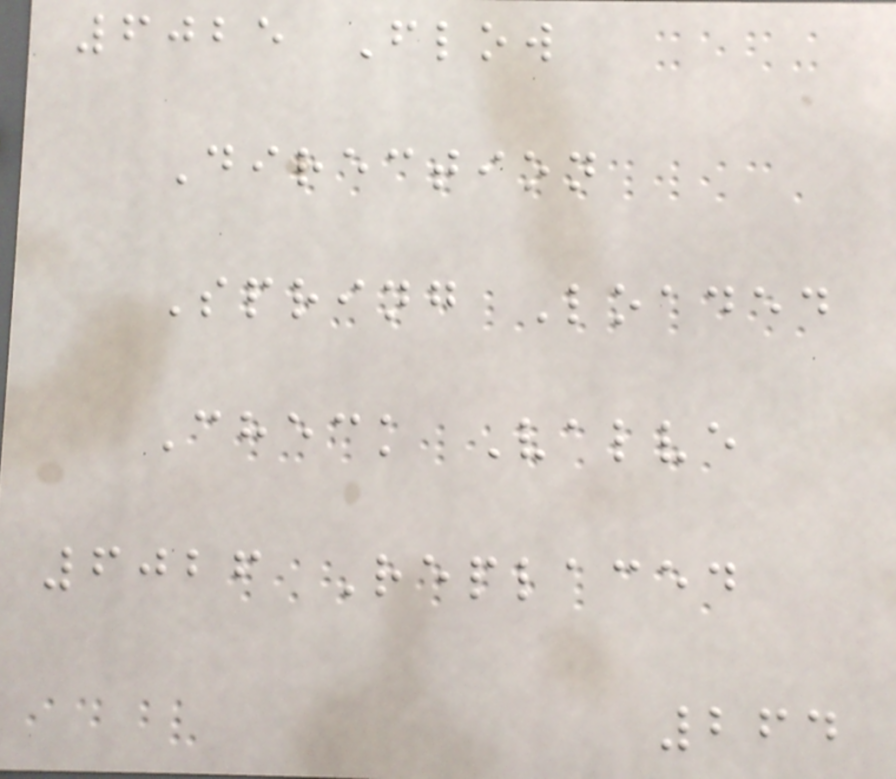6025 Flow
Direction
Spring Loaded
Check Valve
6026 Replaced
264
